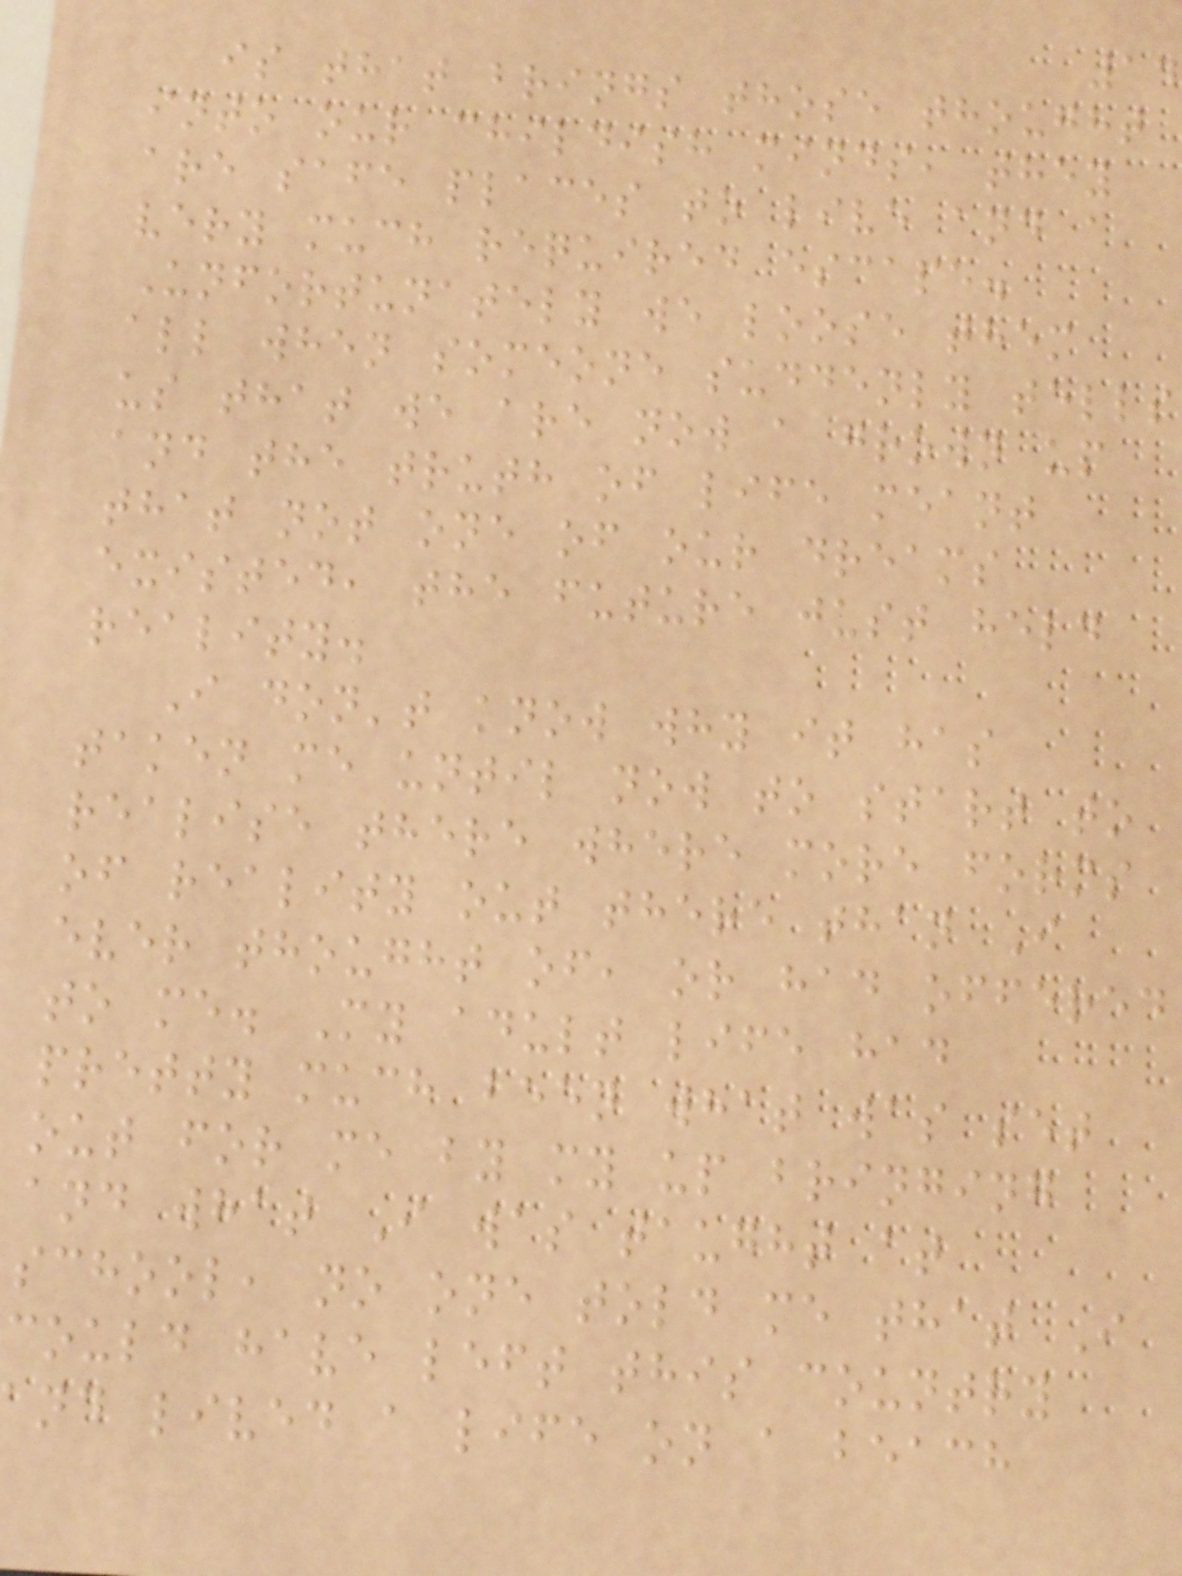14
is that brings those thought
into our childish minds, they
are safe places to live and a
very much required escape.
Unfortunately we loose them
all when someone suddenly tells
us that we are now a grown up
and the truth of life meant
that not one of our dreams
existed, the future just held
reality.
I don't know why it has
taken me until now to start to
realise there where more forms
of reality out there than I
ever thought of, or had offered
to me. My adult life had
pretty much been what was set
out for me by my up bringing
and what I was taught at
school, no one told me that I
could have left this country
nd lived a life on a beach
